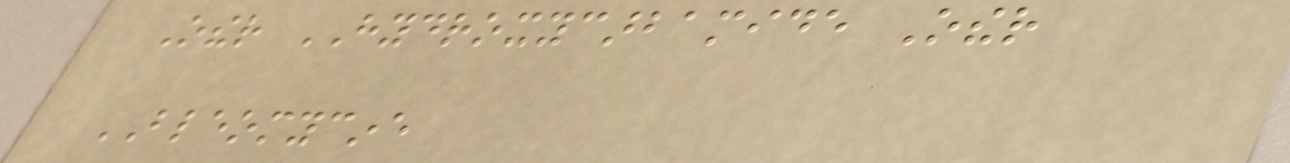Other HYDROXYCARBAMIDE Other
BLEOMYCINE
